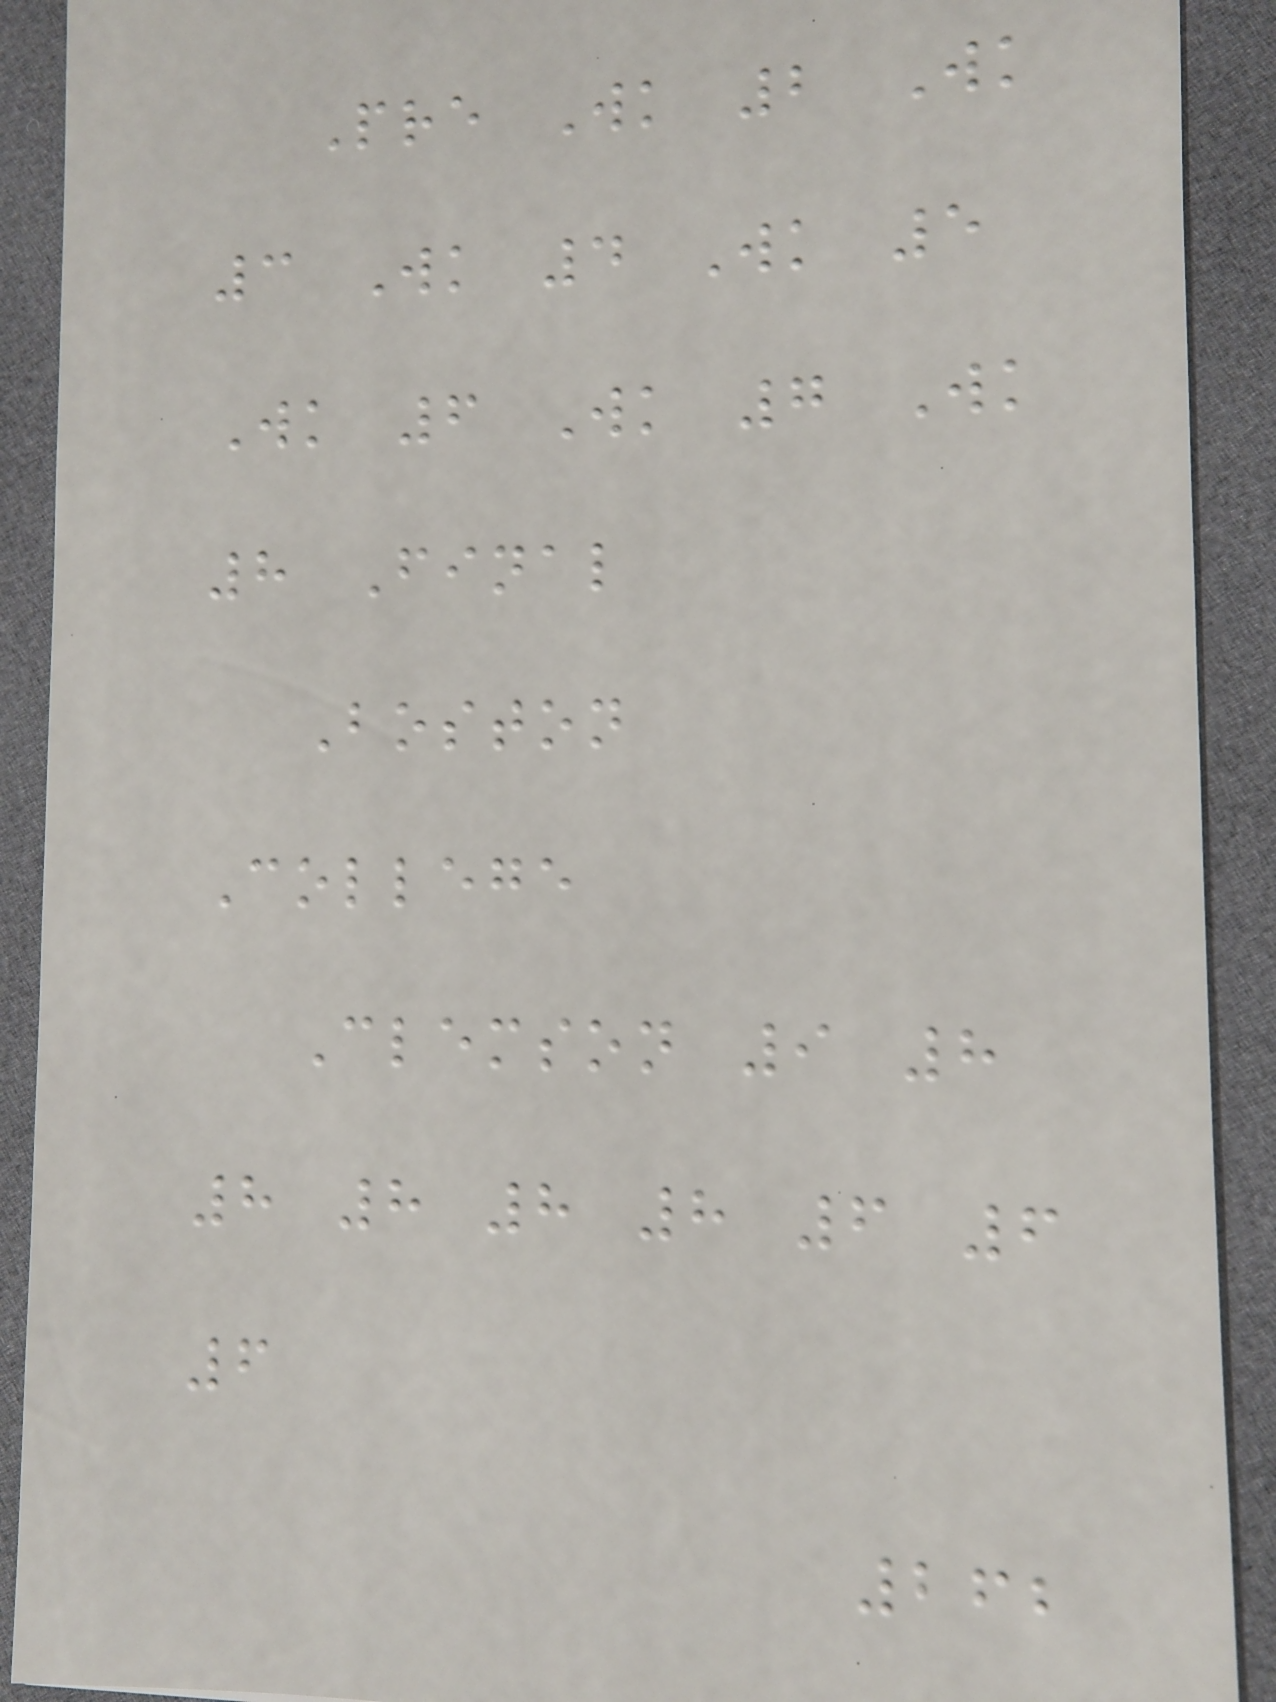Pre Wk 2 Wk
3 Wk 4 Wk 5
Wk 6 Wk 7 Wk
8 Final
Boston
College
Clemson 9 8
8 8 8 8 6 6
6
262
